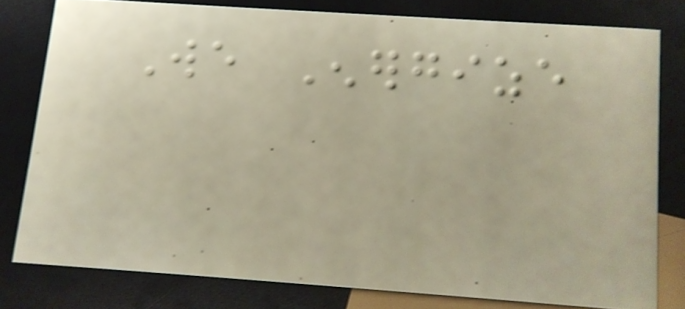We Energize
